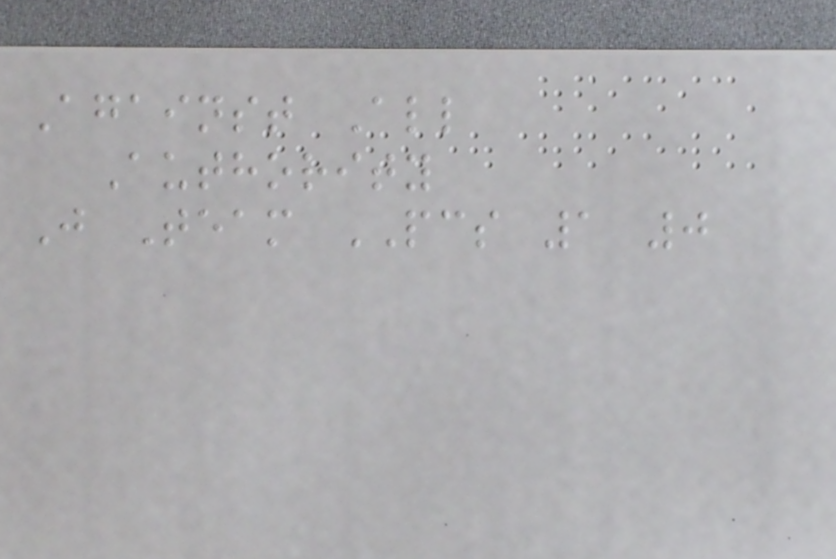Against All
Authority
J Team PCS 1 0
